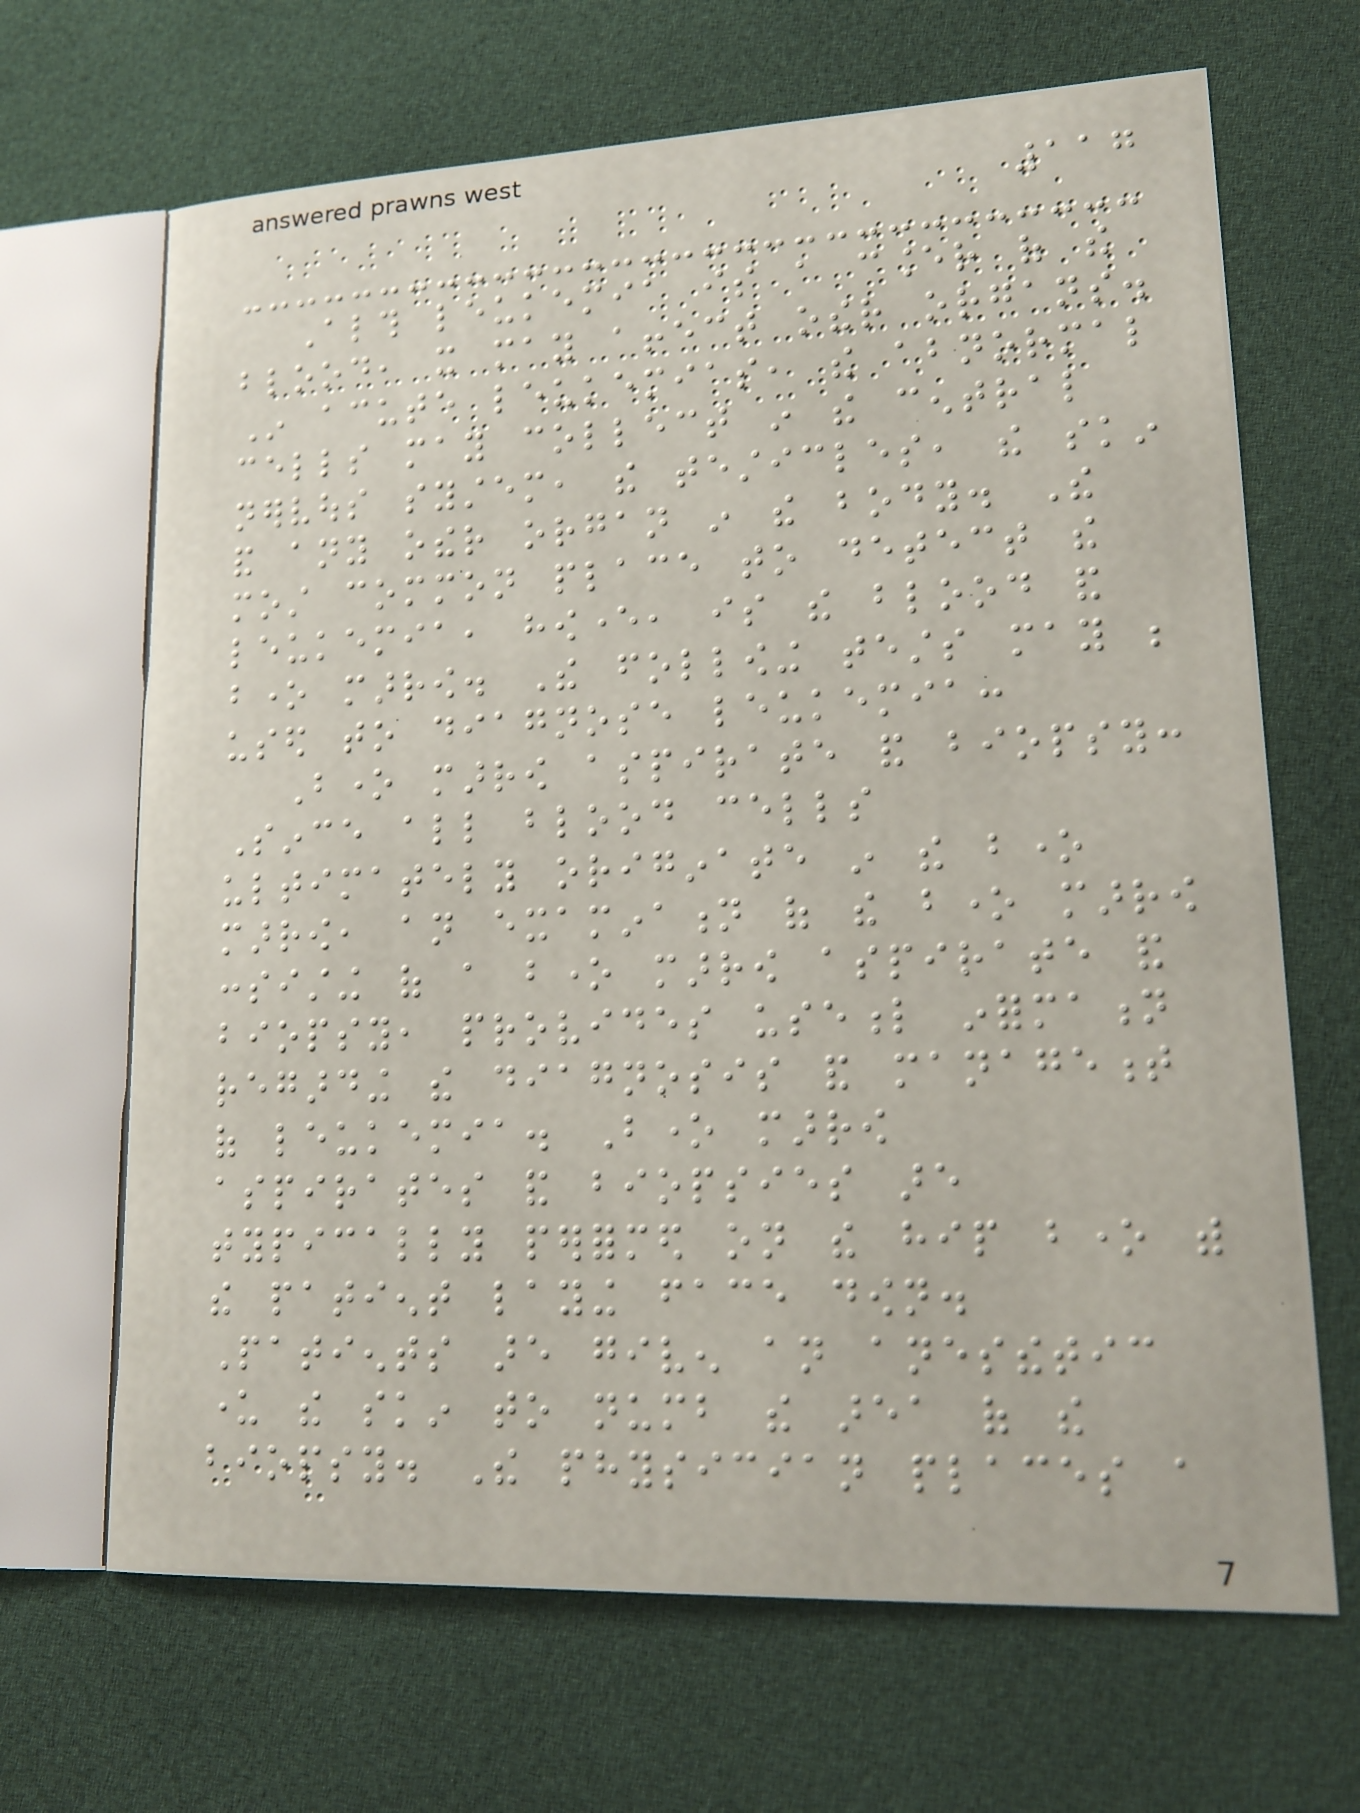117
Although leukemia is a cancer of the
blood, it may affect other organs.
In acute leukemias, the abnormal
cells may collect in the central
nervous system, the testicles, the skin
and any other organ in the body. The
most common place to detect the
leukemia, however, is the blood and
bone marrow. The following tests may be
used to diagnose leukemia:
Bone marrow aspirate and biopsy:
Since all blood cells
ultimately originate in the bone
marrow, an examination of the bone marrow
consisting of a bone marrow aspirate and
biopsy, provides useful information
regarding the diagnosis and management
of leukemia. Bone marrow
aspirates and biopsies are
typically performed on the hip bone with
the patient laying face down.
Patients are given an anesthetic
under the skin to numb the area of the
biopsy. The physician places a
